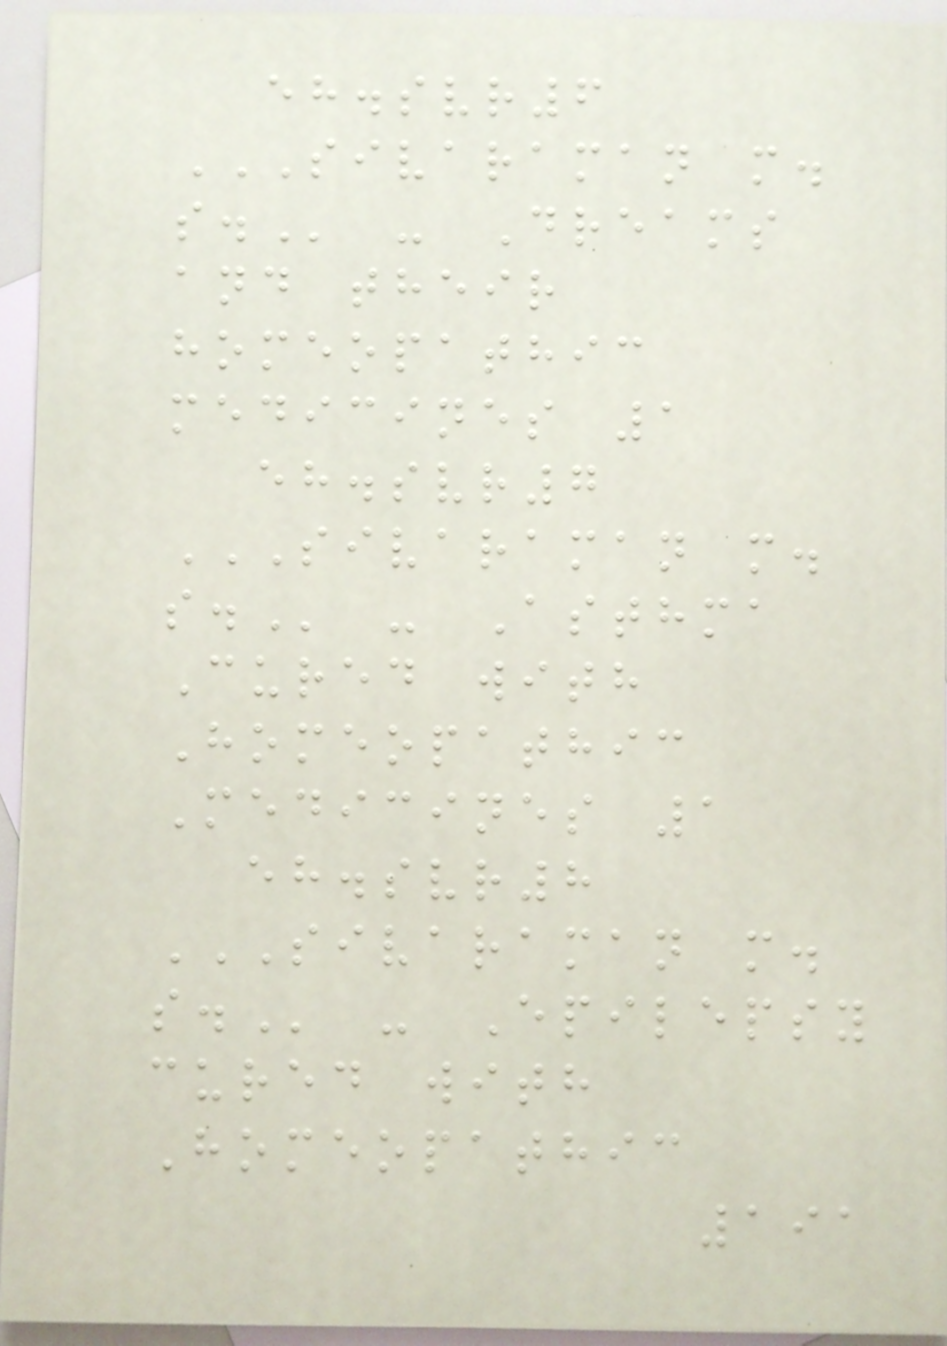eh.svr6
SIVARAMAN M.
S. - Dreams
and their
homeopathic
medicines 1
eh.svr7
SIVARAMAN M.
S. - Asthma
Cured with
Homeopathic
Medicines 1
eh.svr8
SIVARAMAN M.
S. - Epilepsy
cured with
Homeopathic
191
